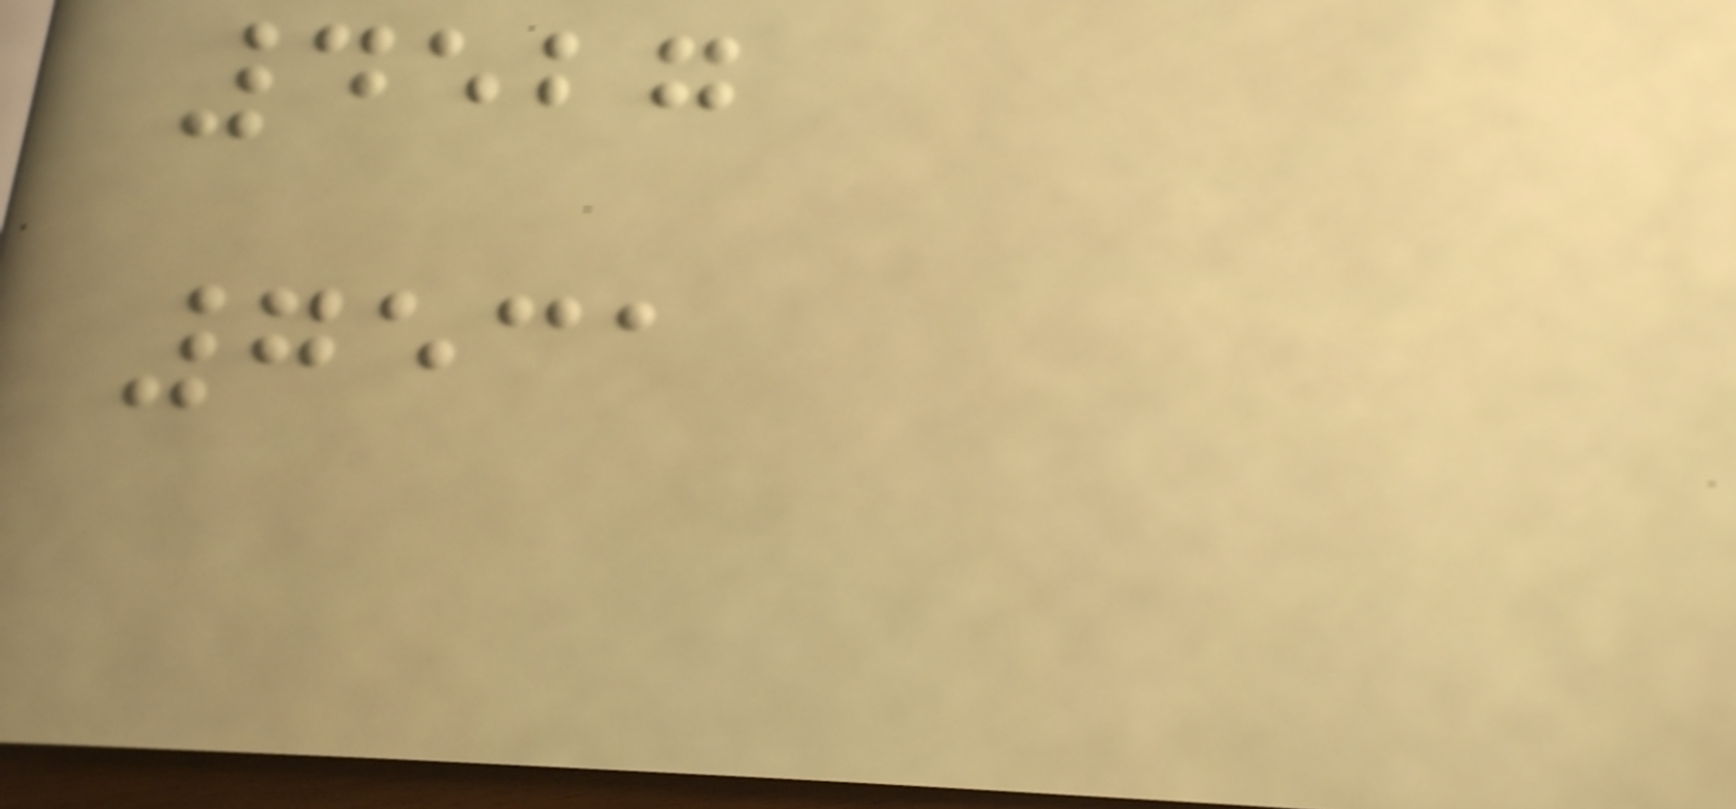4527
7531
